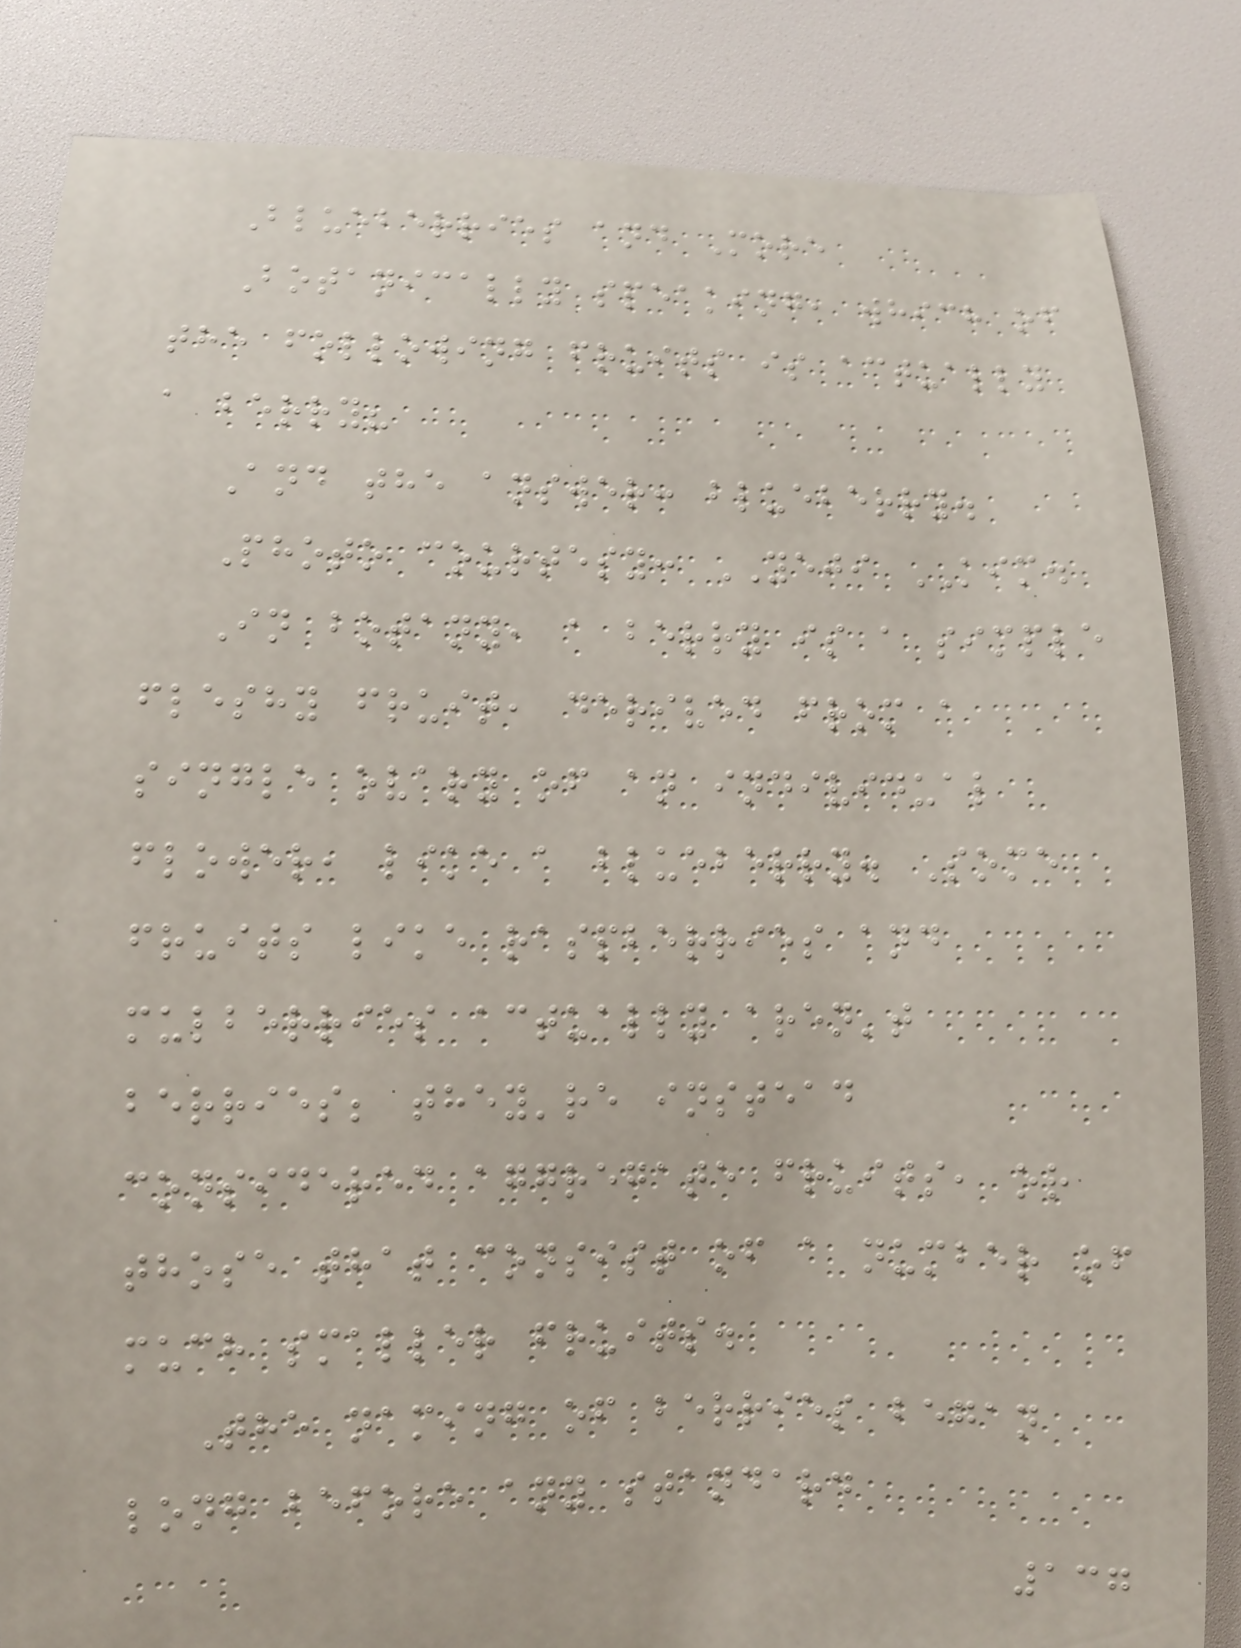Blueberries and More
Botanically speaking, which of
the following fruits is actually
a berry?
And the answer: blueberry.
Photo courtesy: YEJI KIM.
In botany, a berry is a simple
fleshy fruit, derived from a
single ovary of an individual
flower, like a blueberry. Some
fruits like raspberries and
mulberries actually aren't
berries; they're instead
considered aggregate fruits, or
those that consist of a number of
much smaller fruits.
The naming of berries began
long before any standard
137
